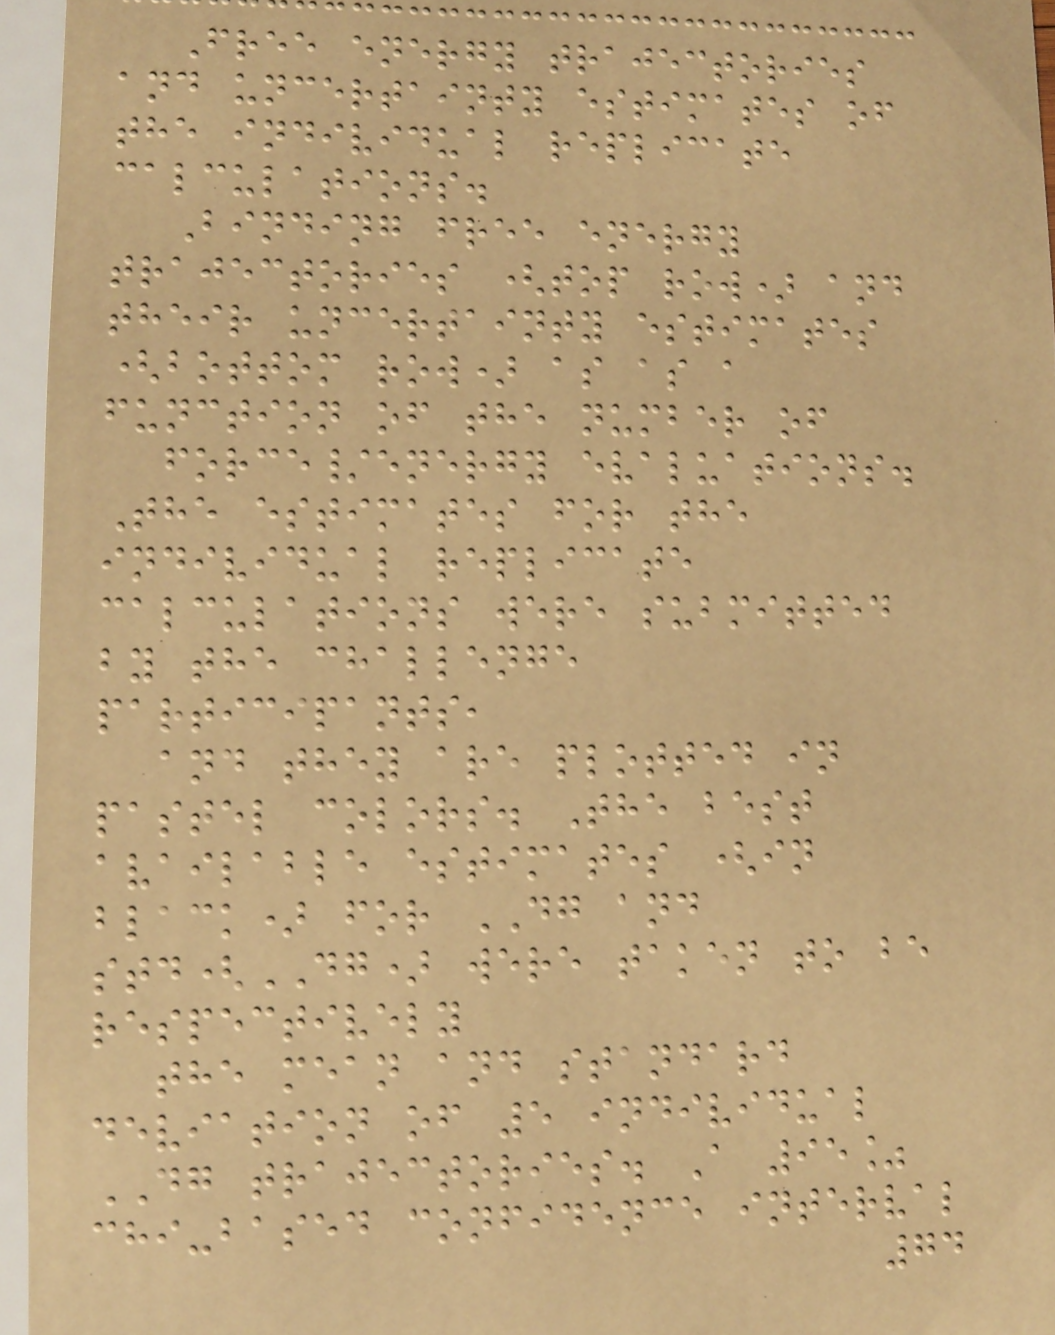Free energy trajectories
and uncertainty estimates of
the individual replicate
calculations.
Binding free energy
trajectories (top row) and
their uncertainty estimates
(bottom row) as as a
function of the number of
force/energy evaluations.
The estimates for the
individual replicate
calculations were submitted
by the challenge
participants,
and they are plotted in
pastel colors. The best
available estimates (in
black) for DG and
std(DG) were taken to be
respectively
the mean and standard
deviation of 5 individual
DG trajectories. A 95%
chi-based confidence interval
74
